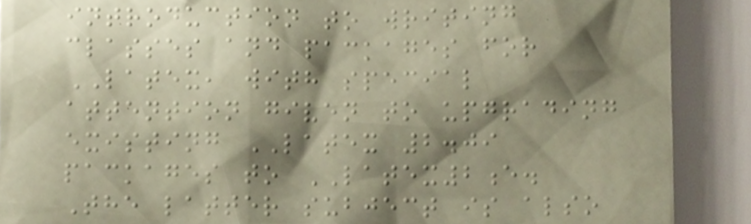introduction to writing
classes and packages for
LATEX, with special
attention given to upgrading
existing LATEX 2.09
packages to LATEX2e.
The latter subject is also
